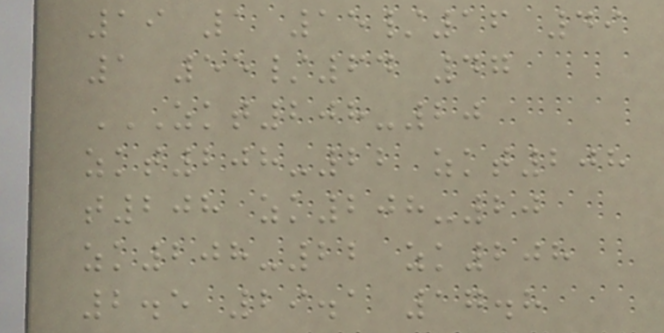19 1 15/16 49
1 55/64 47
ZKT208-20
ZKT208-22 ZKT208
T208 ZK208-20
ZK208-22 ZK208
2.5 29.1 17.8
